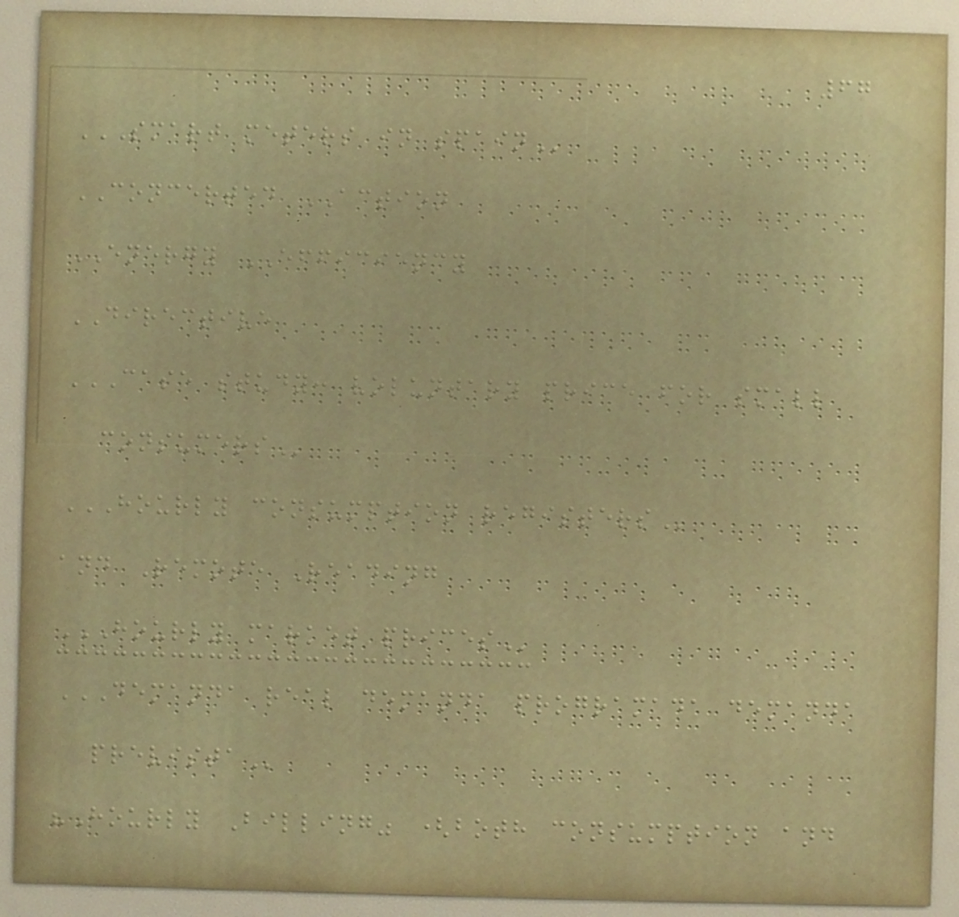67
SMART METERS IN SPAIN
CONCERTED ACTION
ENERGY EFFICIENCY
DIRECTIVE
CASE STUDY: VOLUNTARY PRICE FOR SMALL
CONSUMERS
HOURLY CONSUMPTION REGISTERS
and Remote Reading
HOURLY MARKET PRICES
DEMANDA REAL DEMANDA PROGRAMADA DEMANDA
PREVISTA
"Hourly Billing" (both consumption and
